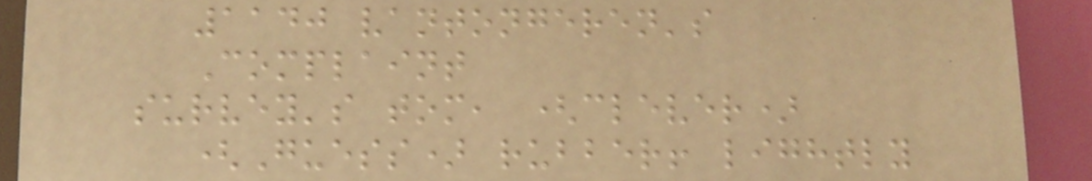1140 vantongeren's
Complaint
survey's tom, (clever)
(Guess) rubber! lightly
